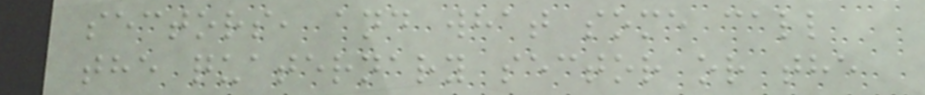sectors, and what some call
the quaternary sector or the
